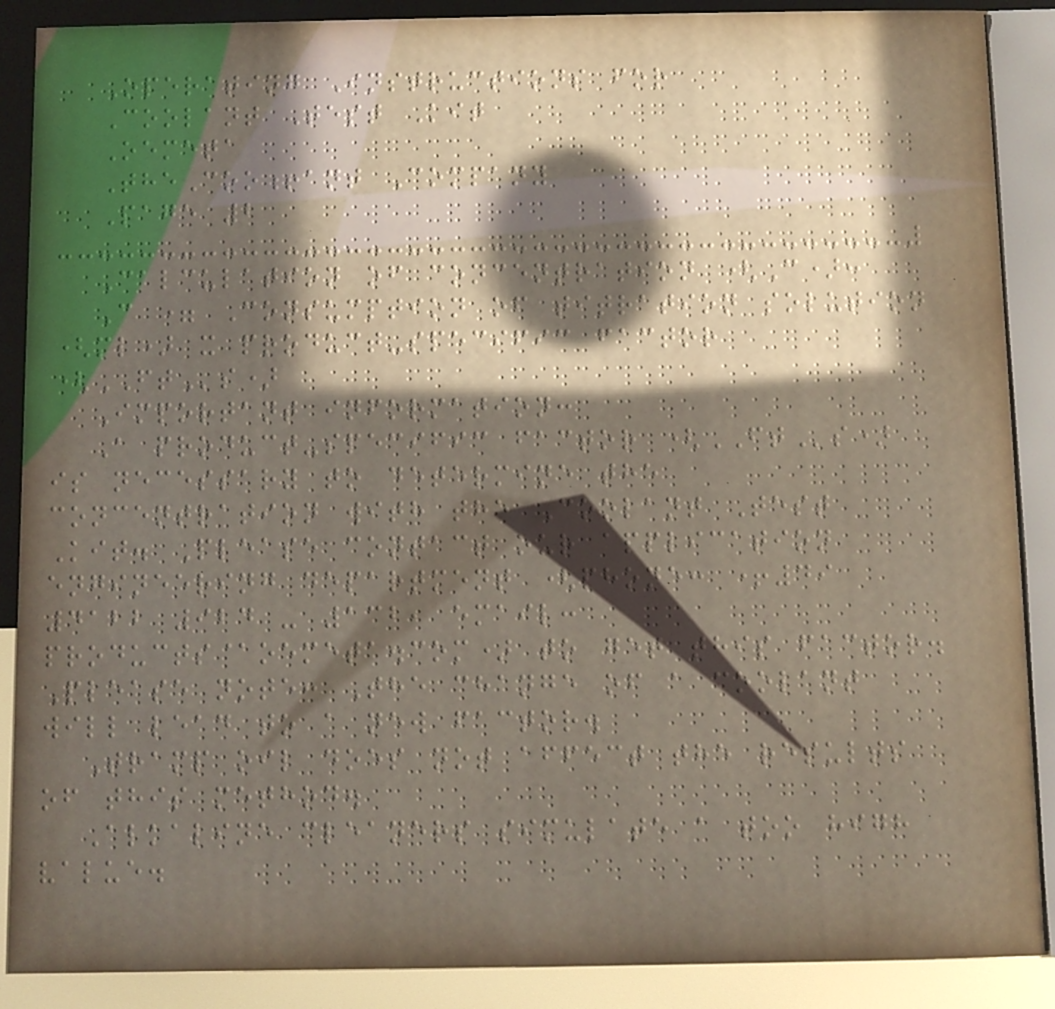Operating Instructions for
Coolant Test Kit
Oemeta
TheCoo!ant Company
Page 2
Calculation of concentration (C):
C = Consumption of titration solution
(ml) x product-specific factor
(FTs)
Important information:
A product-specific factor (FTs)
is necessary to determine the
concentration with the Coolant Test
Kit. Please contact our application
engineering department (phone: +49
4122 924 - 132, email:
products@oemeta.com) to get this factor.
Please note: The change of a coolant
will lead to a new factor.
Tramp oil does not affect the results
of this method.
Alkaline cleaners simulate a too high
value.
